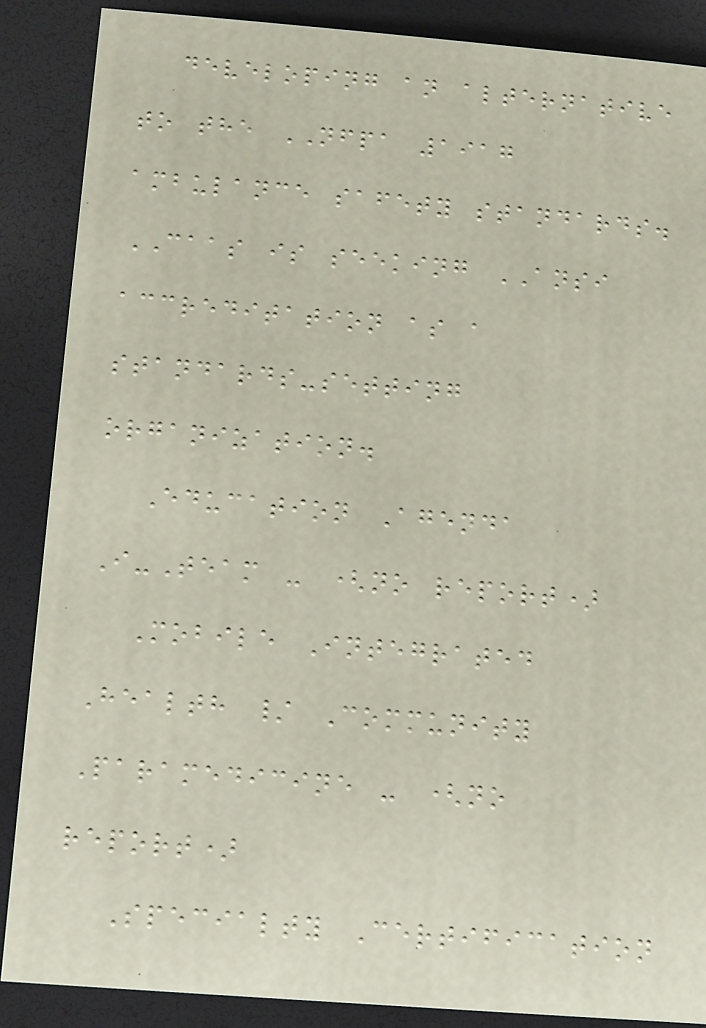developing an alternative
to the NFPA 1917
ambulance safety standards.
CAAS is seeking ANSI
accreditation as a
standards-setting
organization.
Education Agenda
I-Team - (no report)
Mobile Integrated
Health / Community
Paramedicine - (no
report)
Specialty Certification
